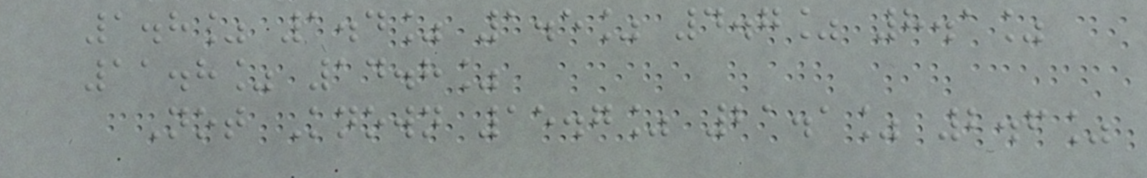1.8% 1.4% 1.5% 4.7% 8.1%
11.8% 14.8%
Not Known 15.7% 21.1% 2.6%
